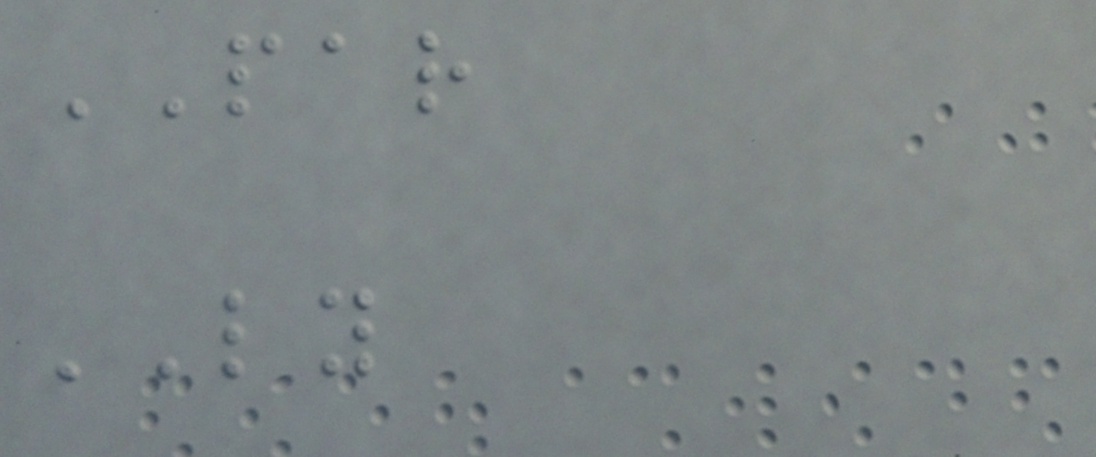PAR
LY
